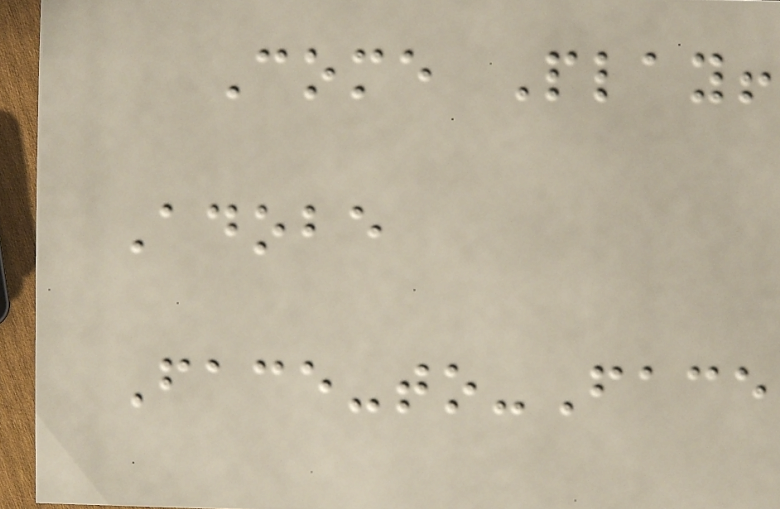Come Play!
Adobe
Face-to-Face
